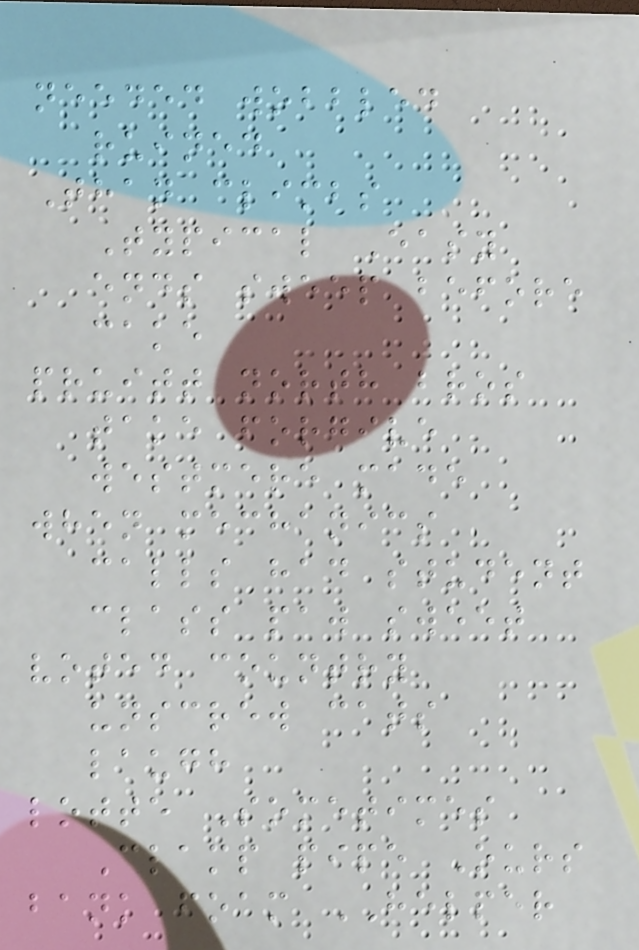needed wobbled
ruined
Than climbs
Typical Easy
ends sweep before
cake
pruitt north bros
take forgive
westmere made
when mechanics
calls had student
class paw sweet
voted country
unscrew cats
laugh
lotte Sometimes
Clamp pipe Ours
bank foam HELPER
